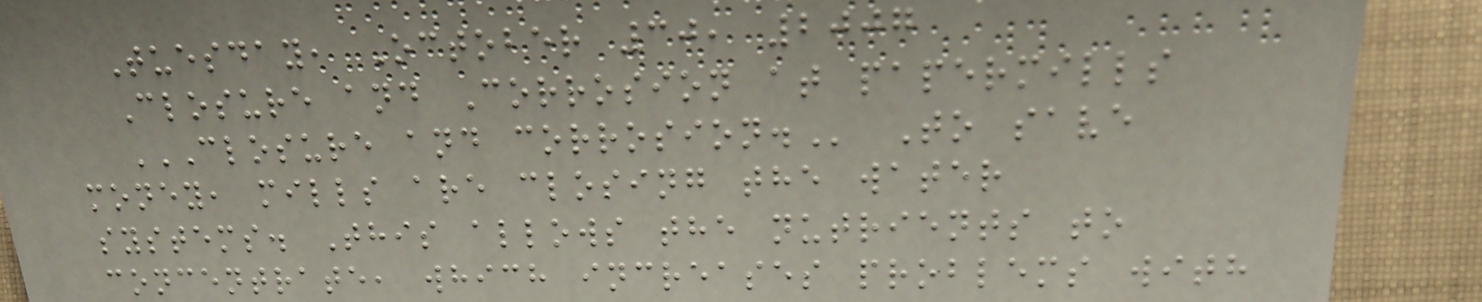Tuesday, October 30, 2007
Closure and Corrosion at papermills
CLOSURE AND CORROSION. To save
money, mills are closing the water
systems. This allows the nutrients to
concentrate, which increases problems with
